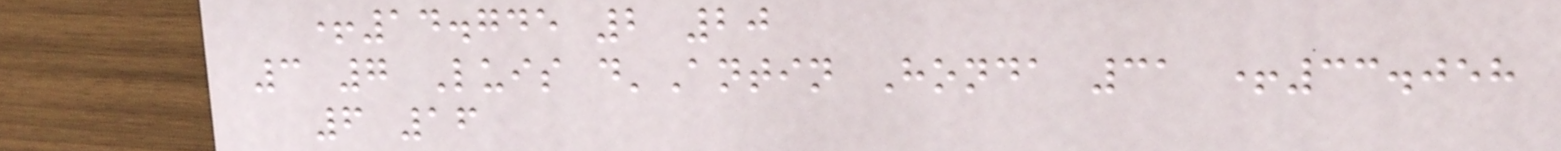+14.745 2 20
3 7 Luis d'Antin Honda 31 +33.058
6 16
